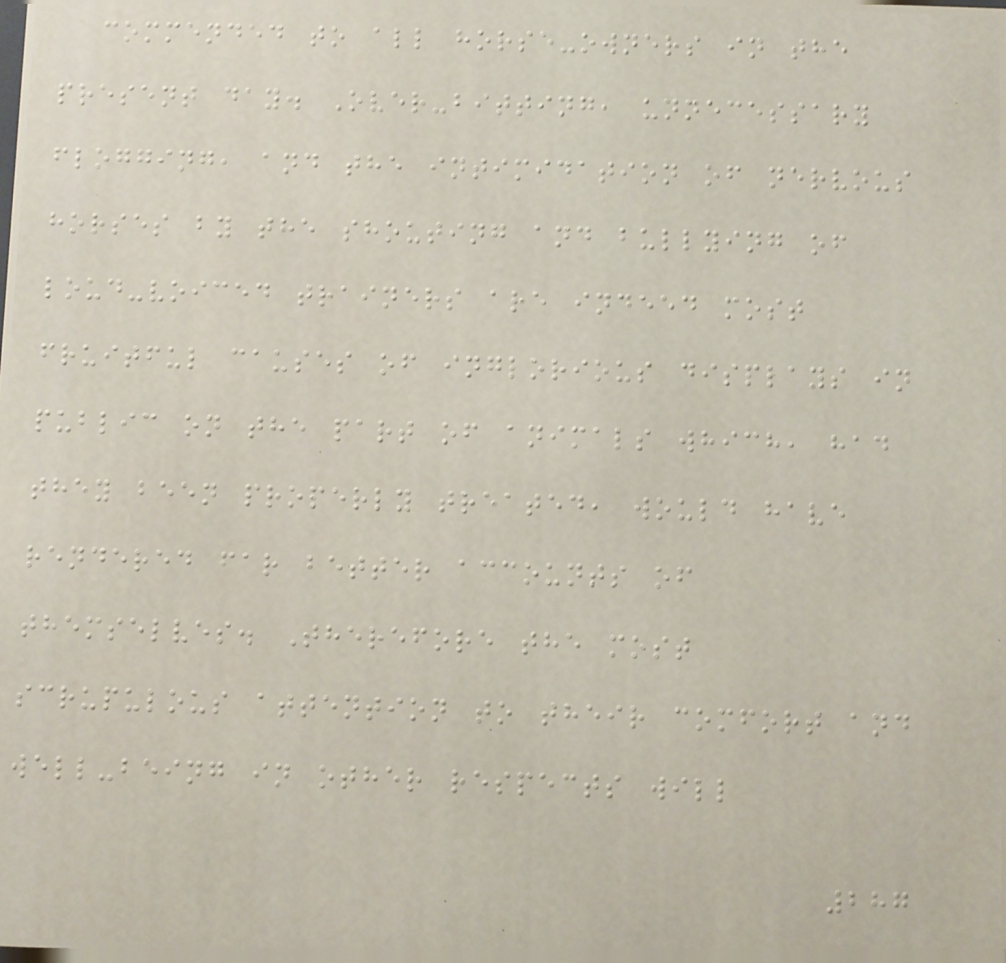commended to all horse-owners in the
present day. Over-bitting, unnecessary
flogging, and the intimidation of nervous
horses by the shouting and bullying of
loud-voiced trainers are indeed most
fruitful causes of inglorious displays in
public on the part of animals which, had
they been properly treated, would have
rendered far better accounts of
themselves. Therefore the most
scrupulous attention to their comfort and
well-being in other respects will
287
